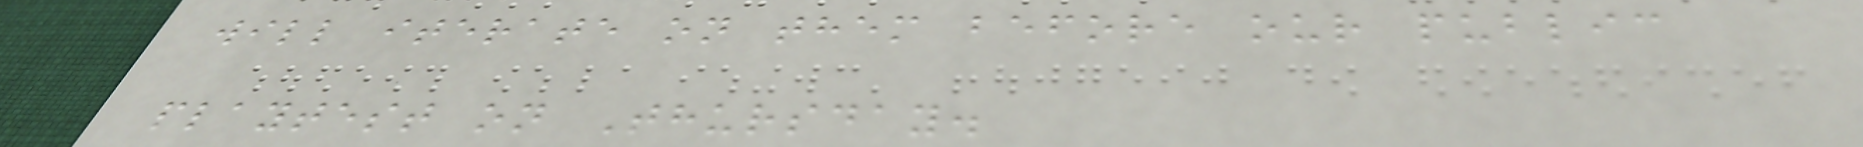will iterate on them before our public
playtest on Thursday.
